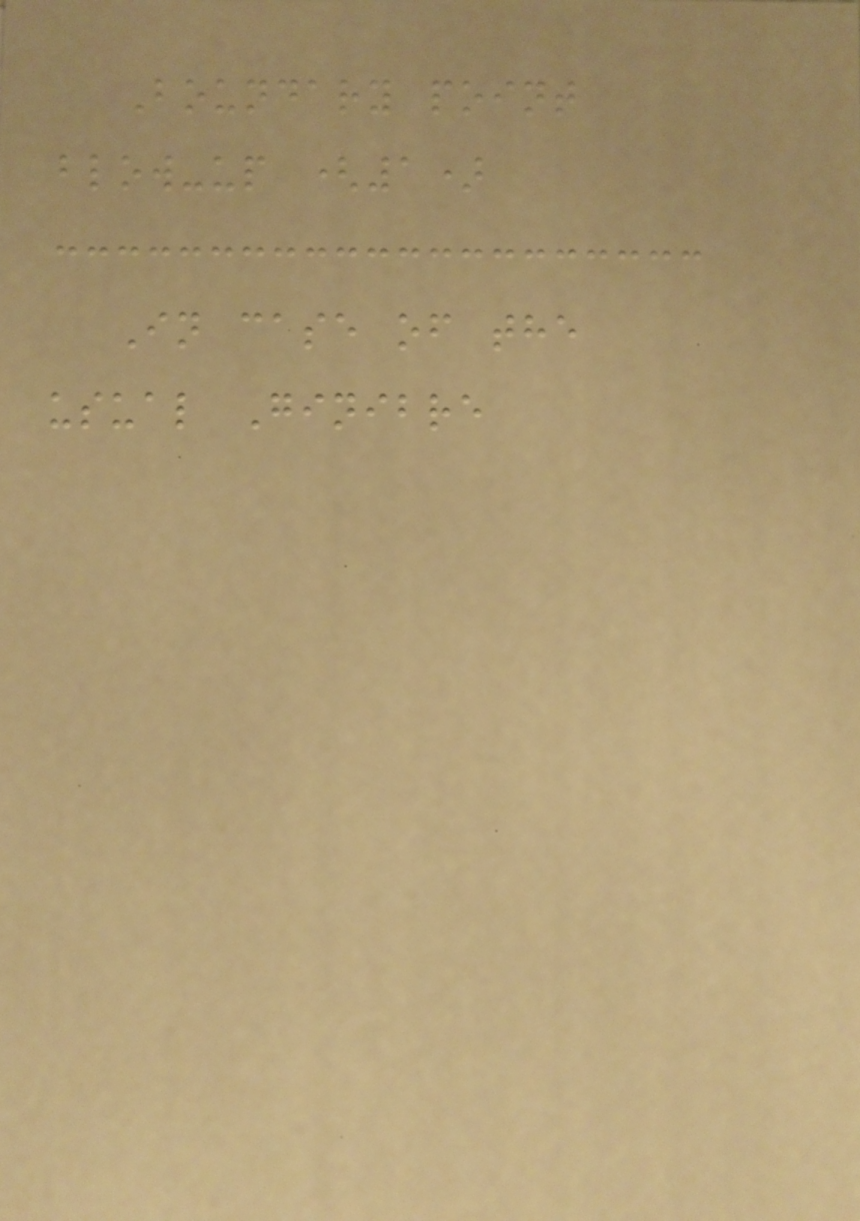Boundary point
blow-up (1)
In case of the
usual Ginibre
